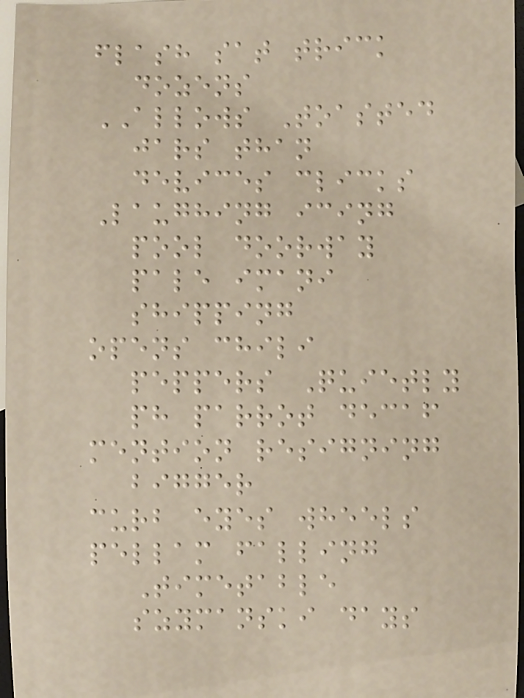flash sat trick
dozens
ALLOWS Toasted
jars than
devices clicks
Laughing icing
pool doorway
pale imani
shipping
opens chili
peppers Quietly
ph parrot decaf
mention resigning
bigger
curb eyes wheels
pellam falling
Timetable
szymanski days
